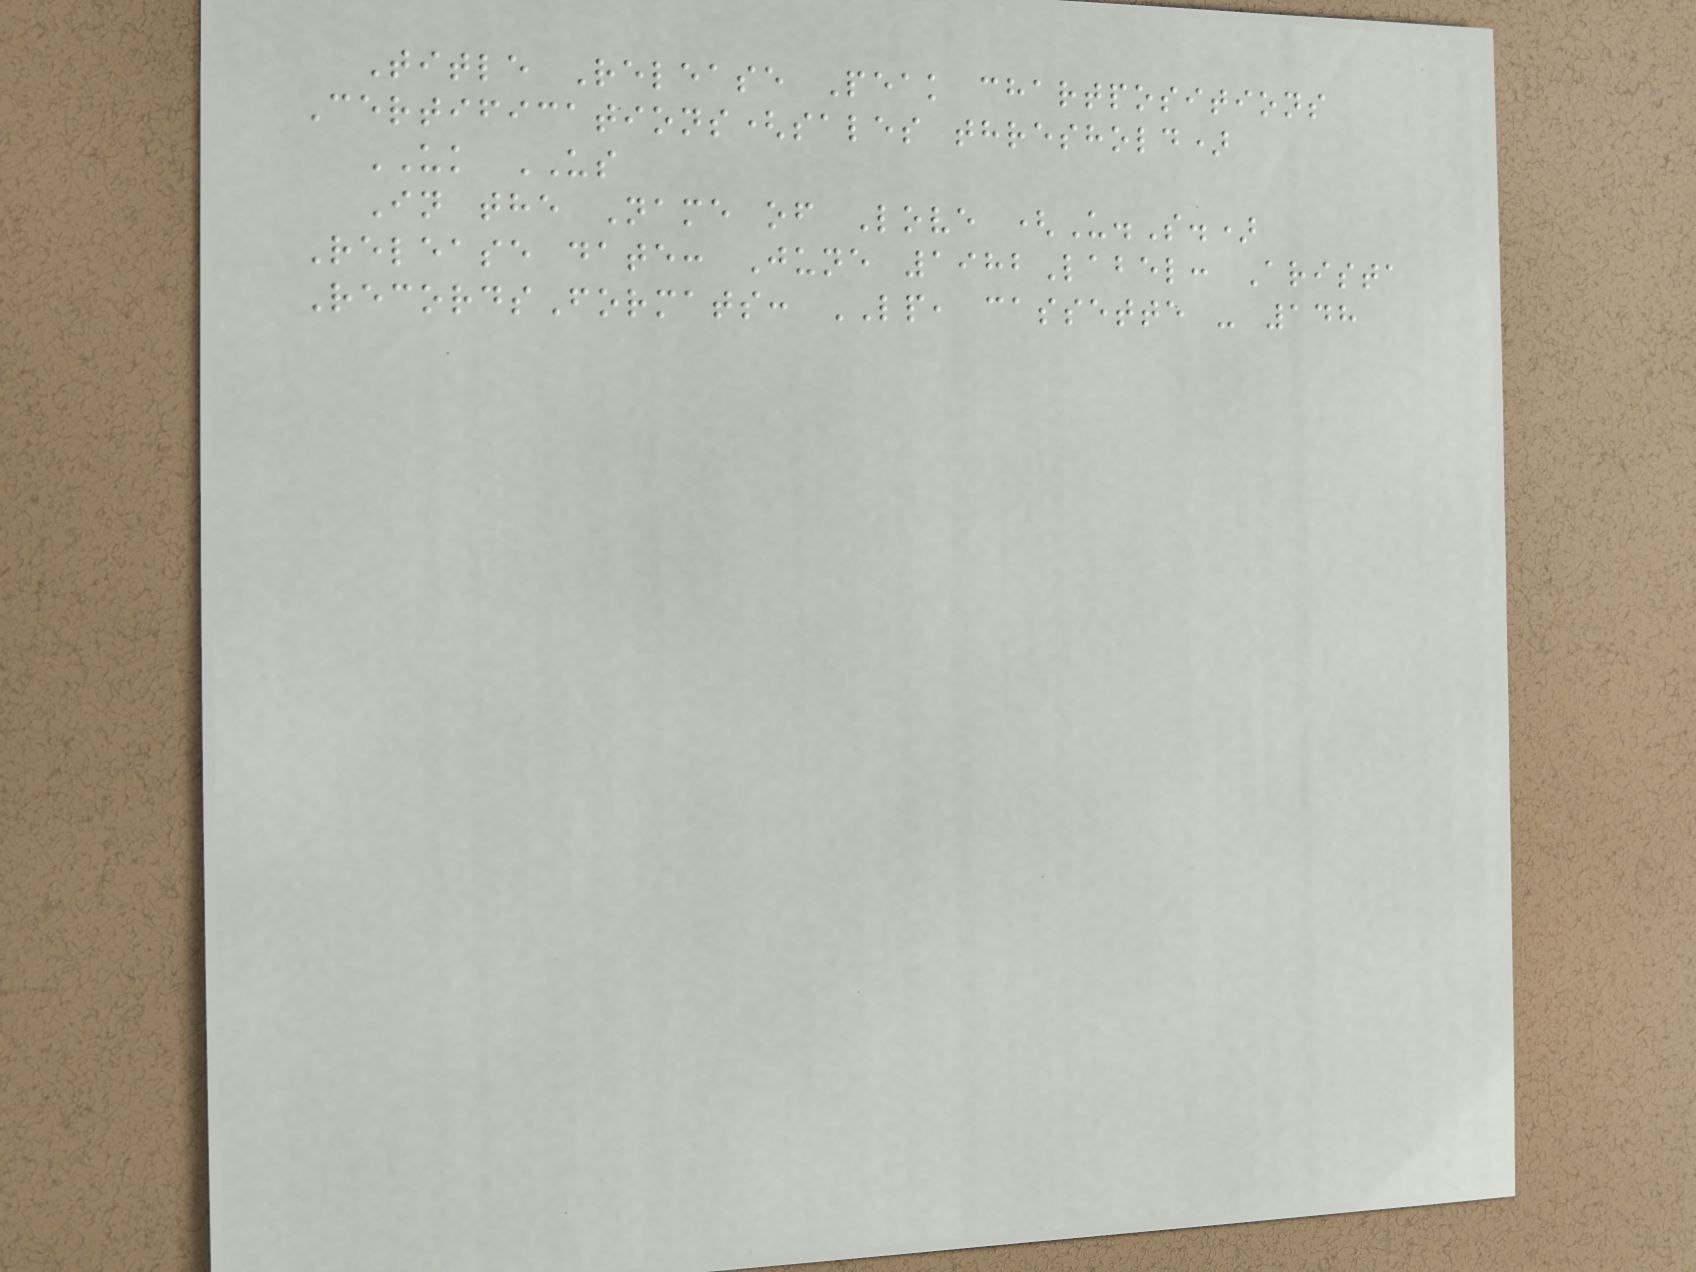Title Release Peak chartpositions
Certifications(sales threshold)
UK US
In the Name of Love (U.S.)
Release date: June 1982Label: Arista
RecordsFormats: LP, cassette - 148
